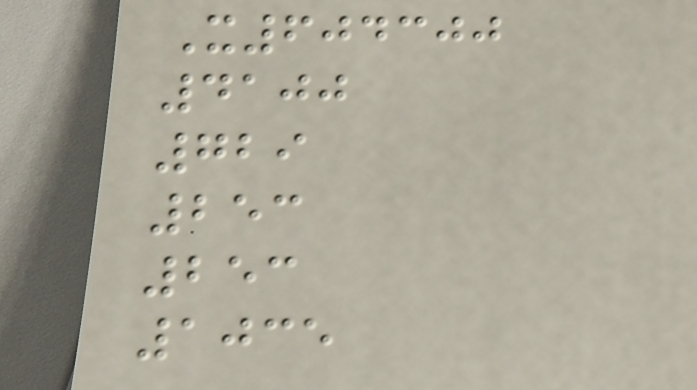X604300
4100
729
253
253
1035
